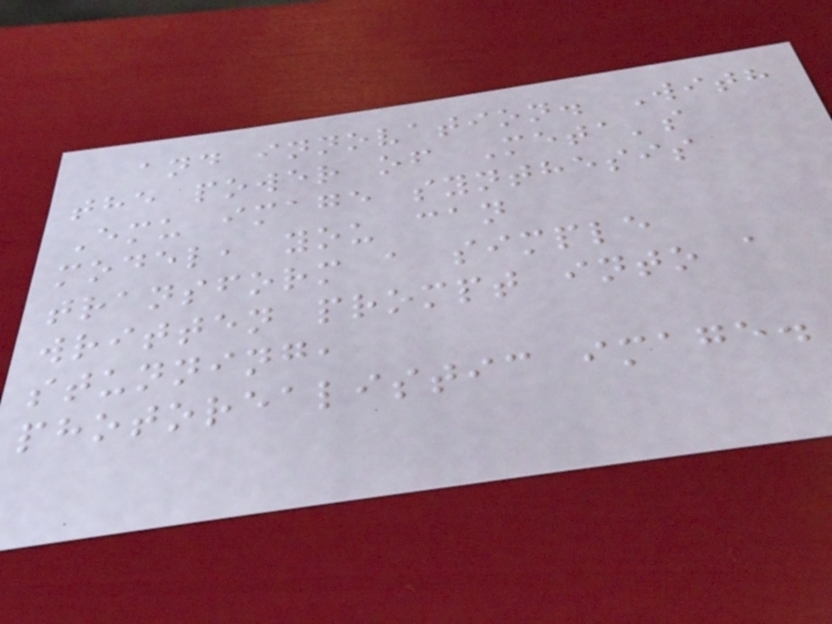and innovation. With
the power of Meta's
Emu image synthesis
model, you can
transform a simple
written prompt into a
stunning,
photorealistic image.
